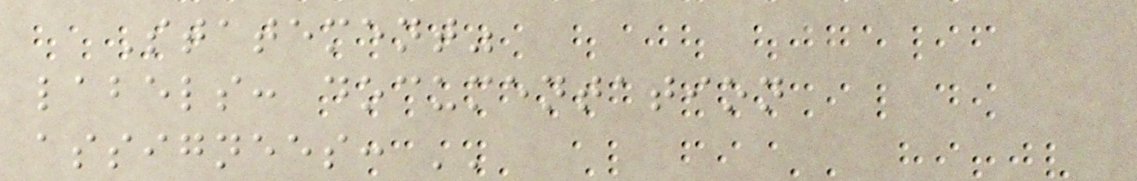Statement"
labels: documentation
assignees: ''
